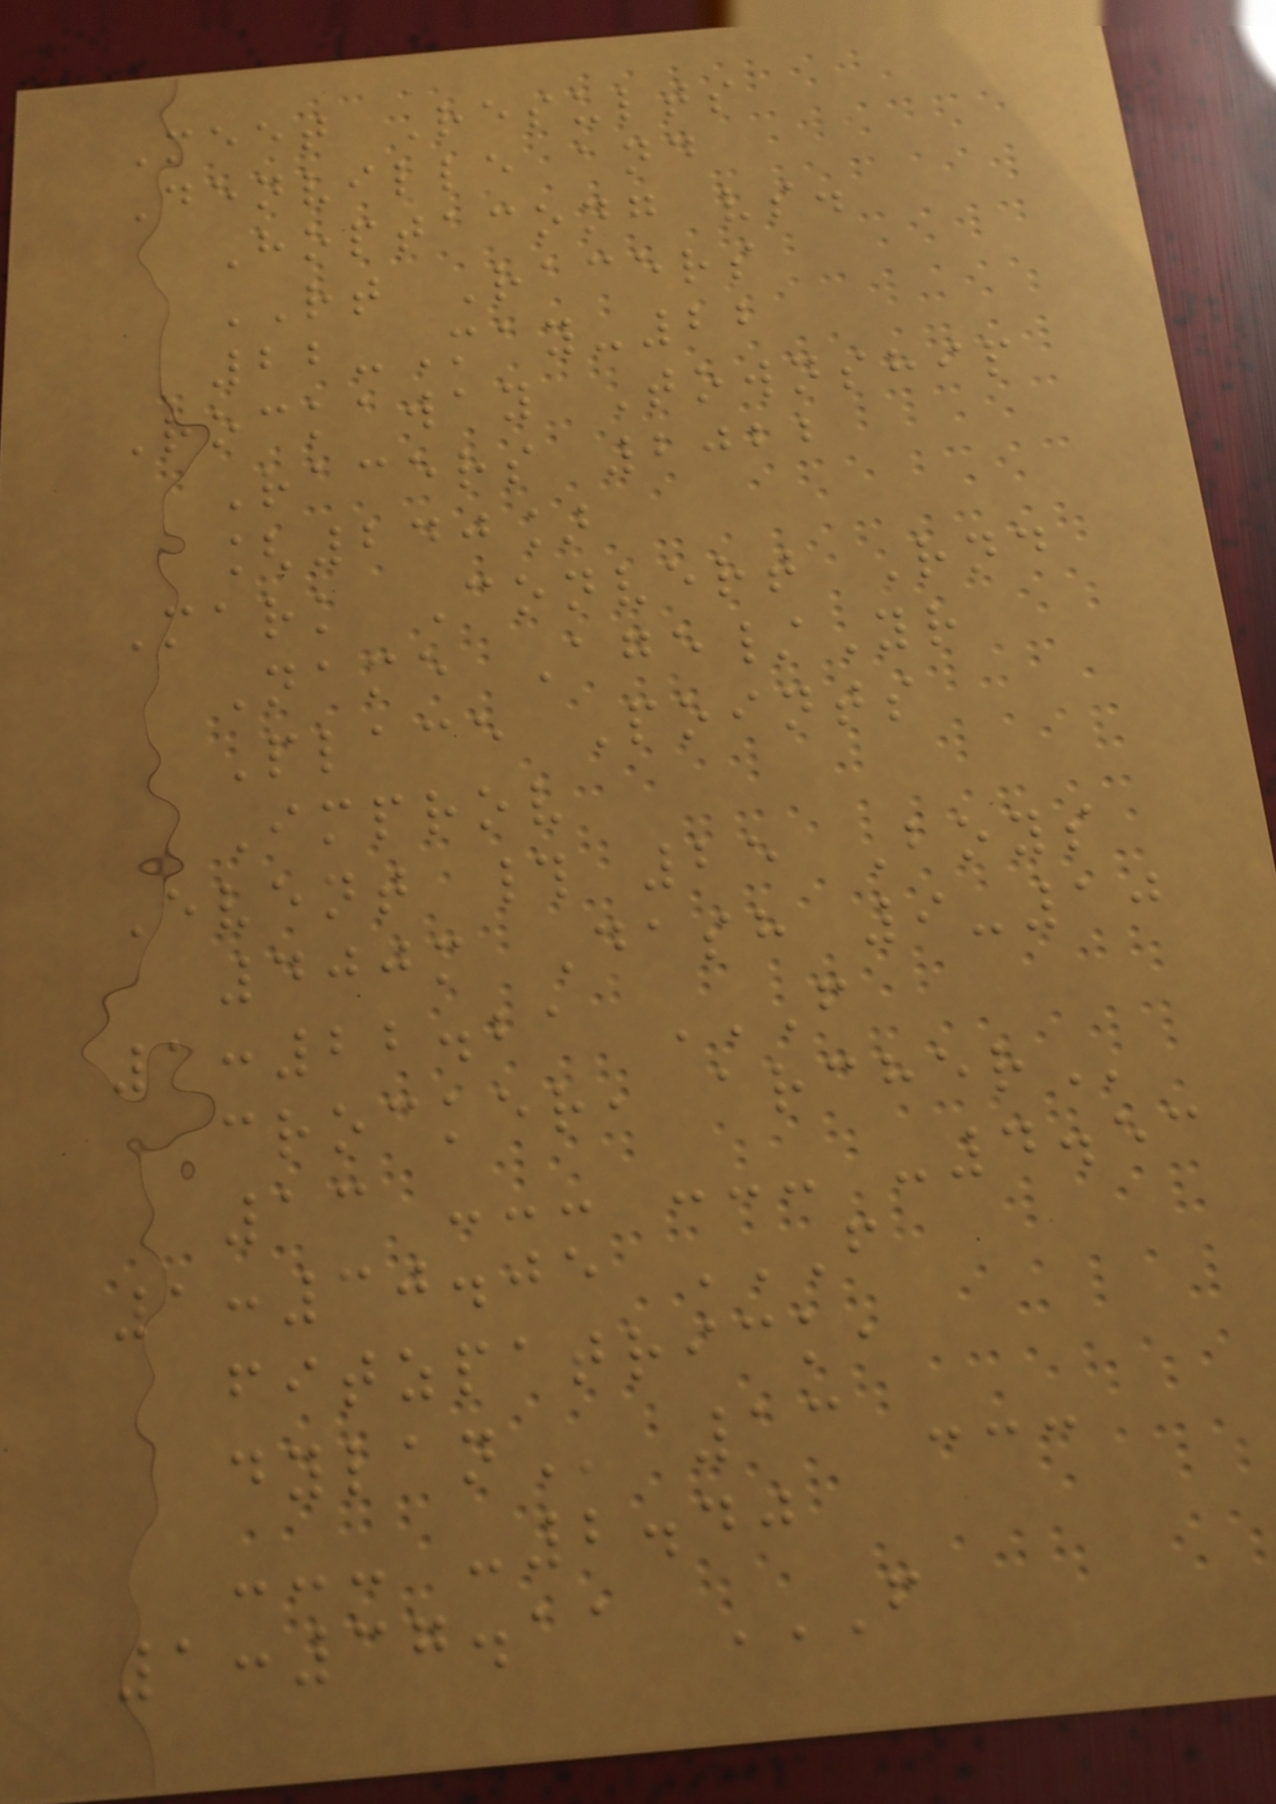Meet Results
Denville and
Hoptacong vs.
RT Racers
22-May-22
Rockaway Township
Racers 2022
[240]
Mark Convert Rnd
Name Age/Yr
Place Points
Improv
Event # 25 Boys
400m Dash 9-10
1:22.21 F
CROCKER, ARCHER
13 --- --- -4.53
1:30.05 F
FITZPATRICK,
DYLAN 13 ---
--- -2.40
1:37.11 F
